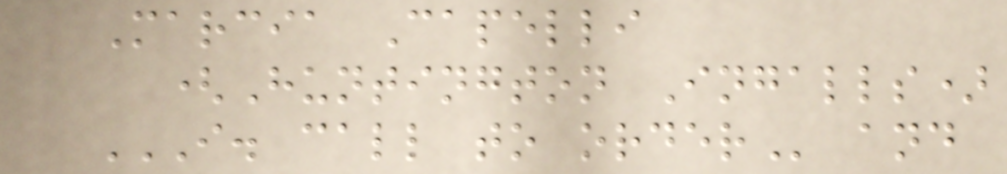Marcia Capelli
(Huntington Ingalls)
I. CALL TO ORDER and
